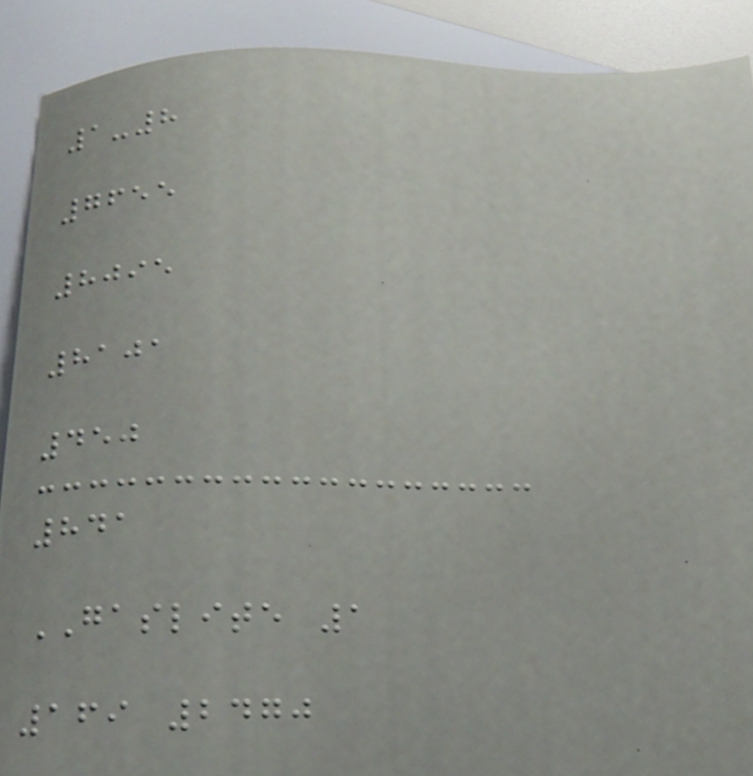1-8
7655
8095
8101
450
841
GASLITE 1
169 2470
